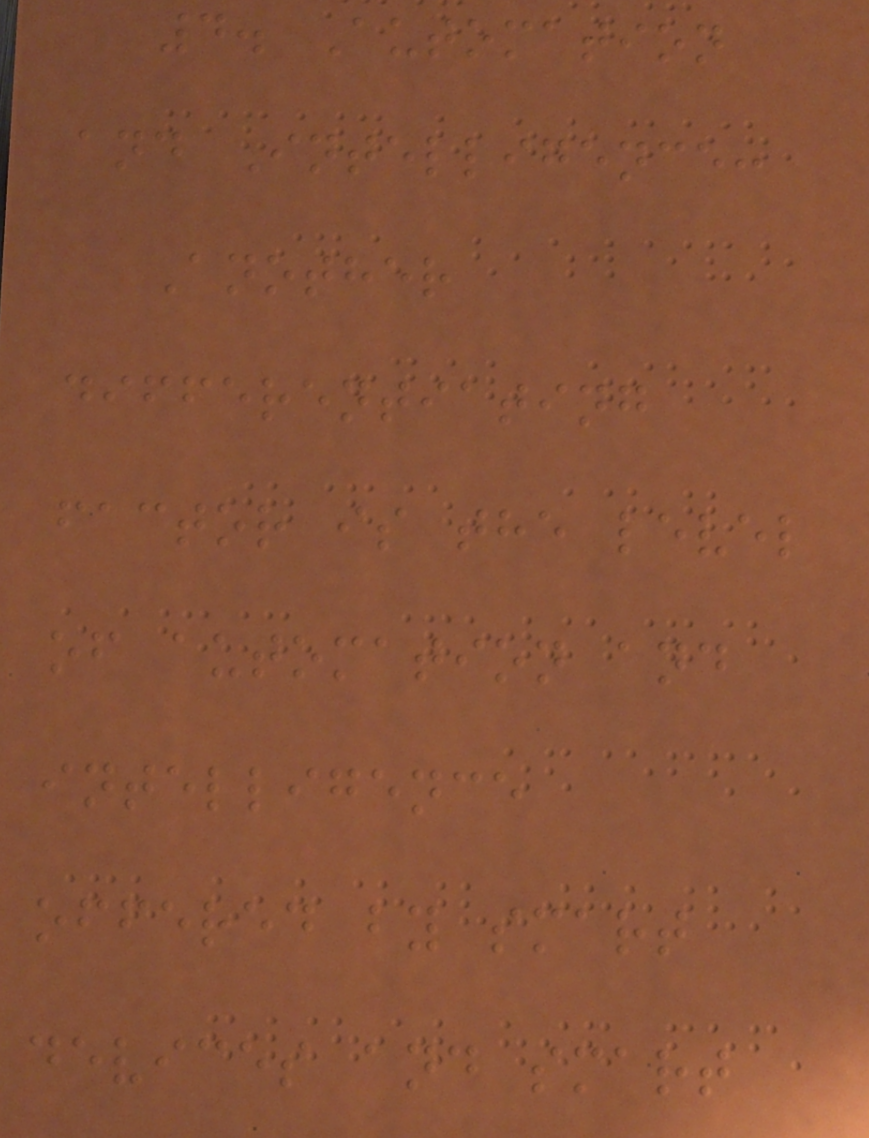4. Automation
and Intelligence:
Another
differentiating
factor is the level
of automation and
intelligence
offered by smart
devices and smart
